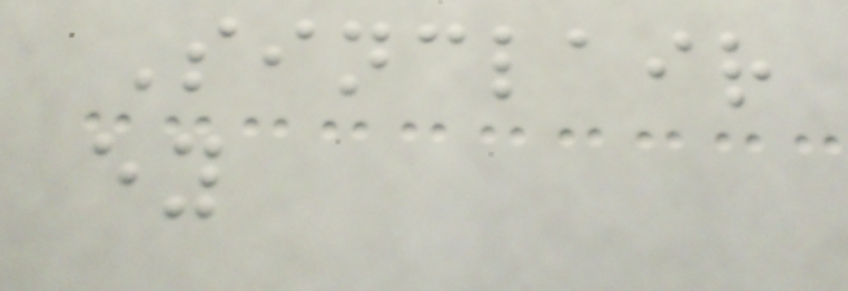Sinclair
ey
